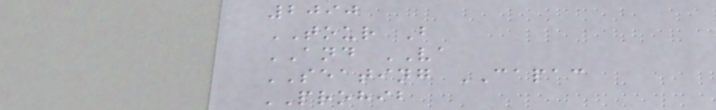2090
TOUR B
AND VA
SEATING CAPAC
PROHIB
